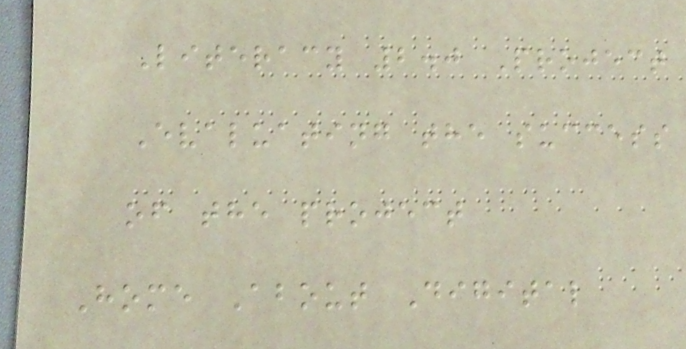Literacy 2.0 Project
Evaluating the success
of the project
Home About Digital
